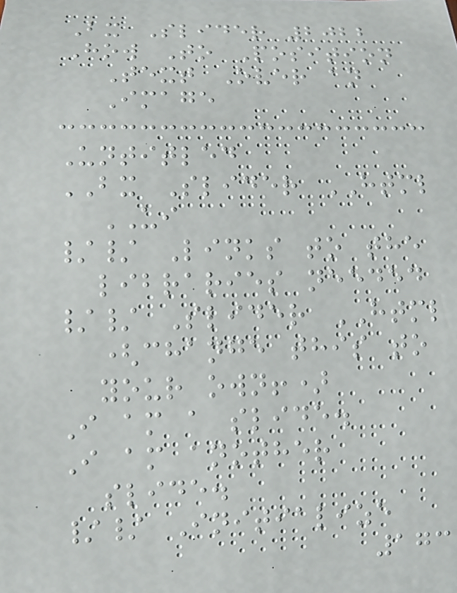Bx Slider 2022
How To Position
Text Over an
Image
Untitled
BX Slider HTML
UI
// Links to the
libraries needed
// Slider HTML
(change this to
your own!)
I am a slide.
I am another
slide.
// Initialize
173
